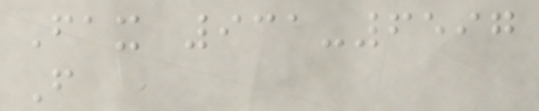Fax 931-6597
F
